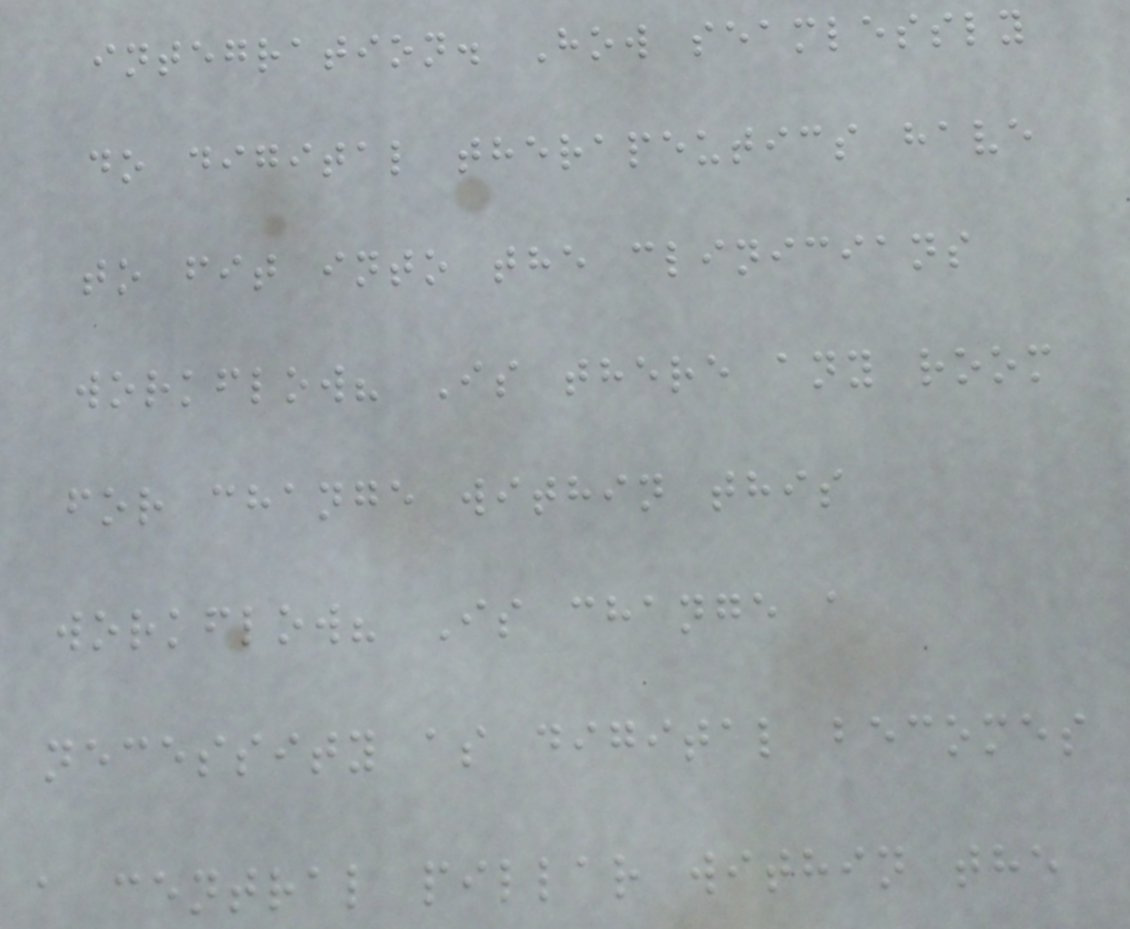integration. How seamlessly
do digital therapeutics have
to fit into the clinicians
workflow? Is there any room
for change within this
workflow? Is change a
necessity as digital becomes
a central pillar within the
